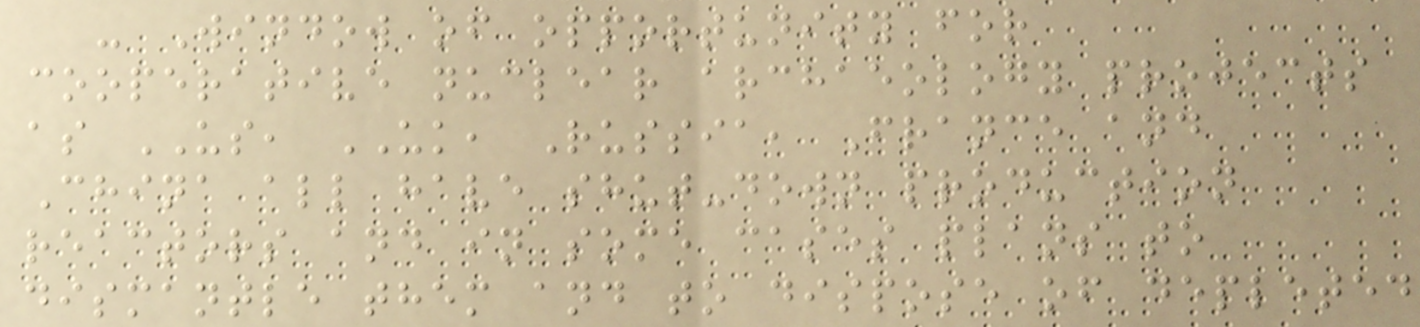- Window of opportunity for
cooperative nuclear archaeology projects
as US, UK, Russia, France and
China all have shut-down production
reactors and in some cases plans to
dismantle them and to dispose of depleted
